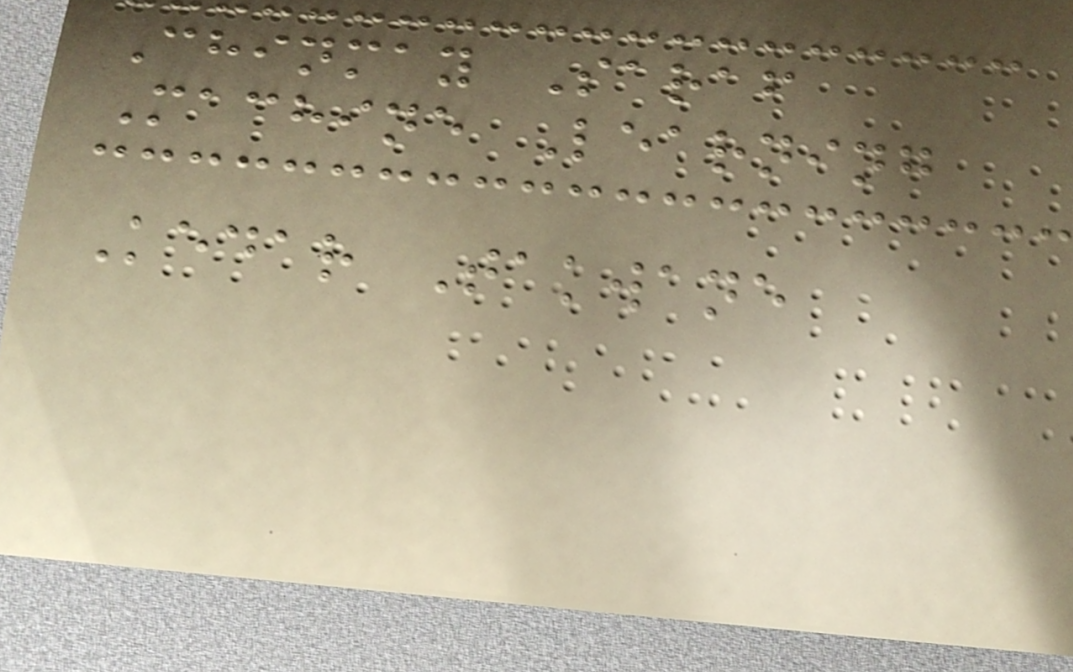Chinmay Saraf
Machine Learning
Kedar Takwane
